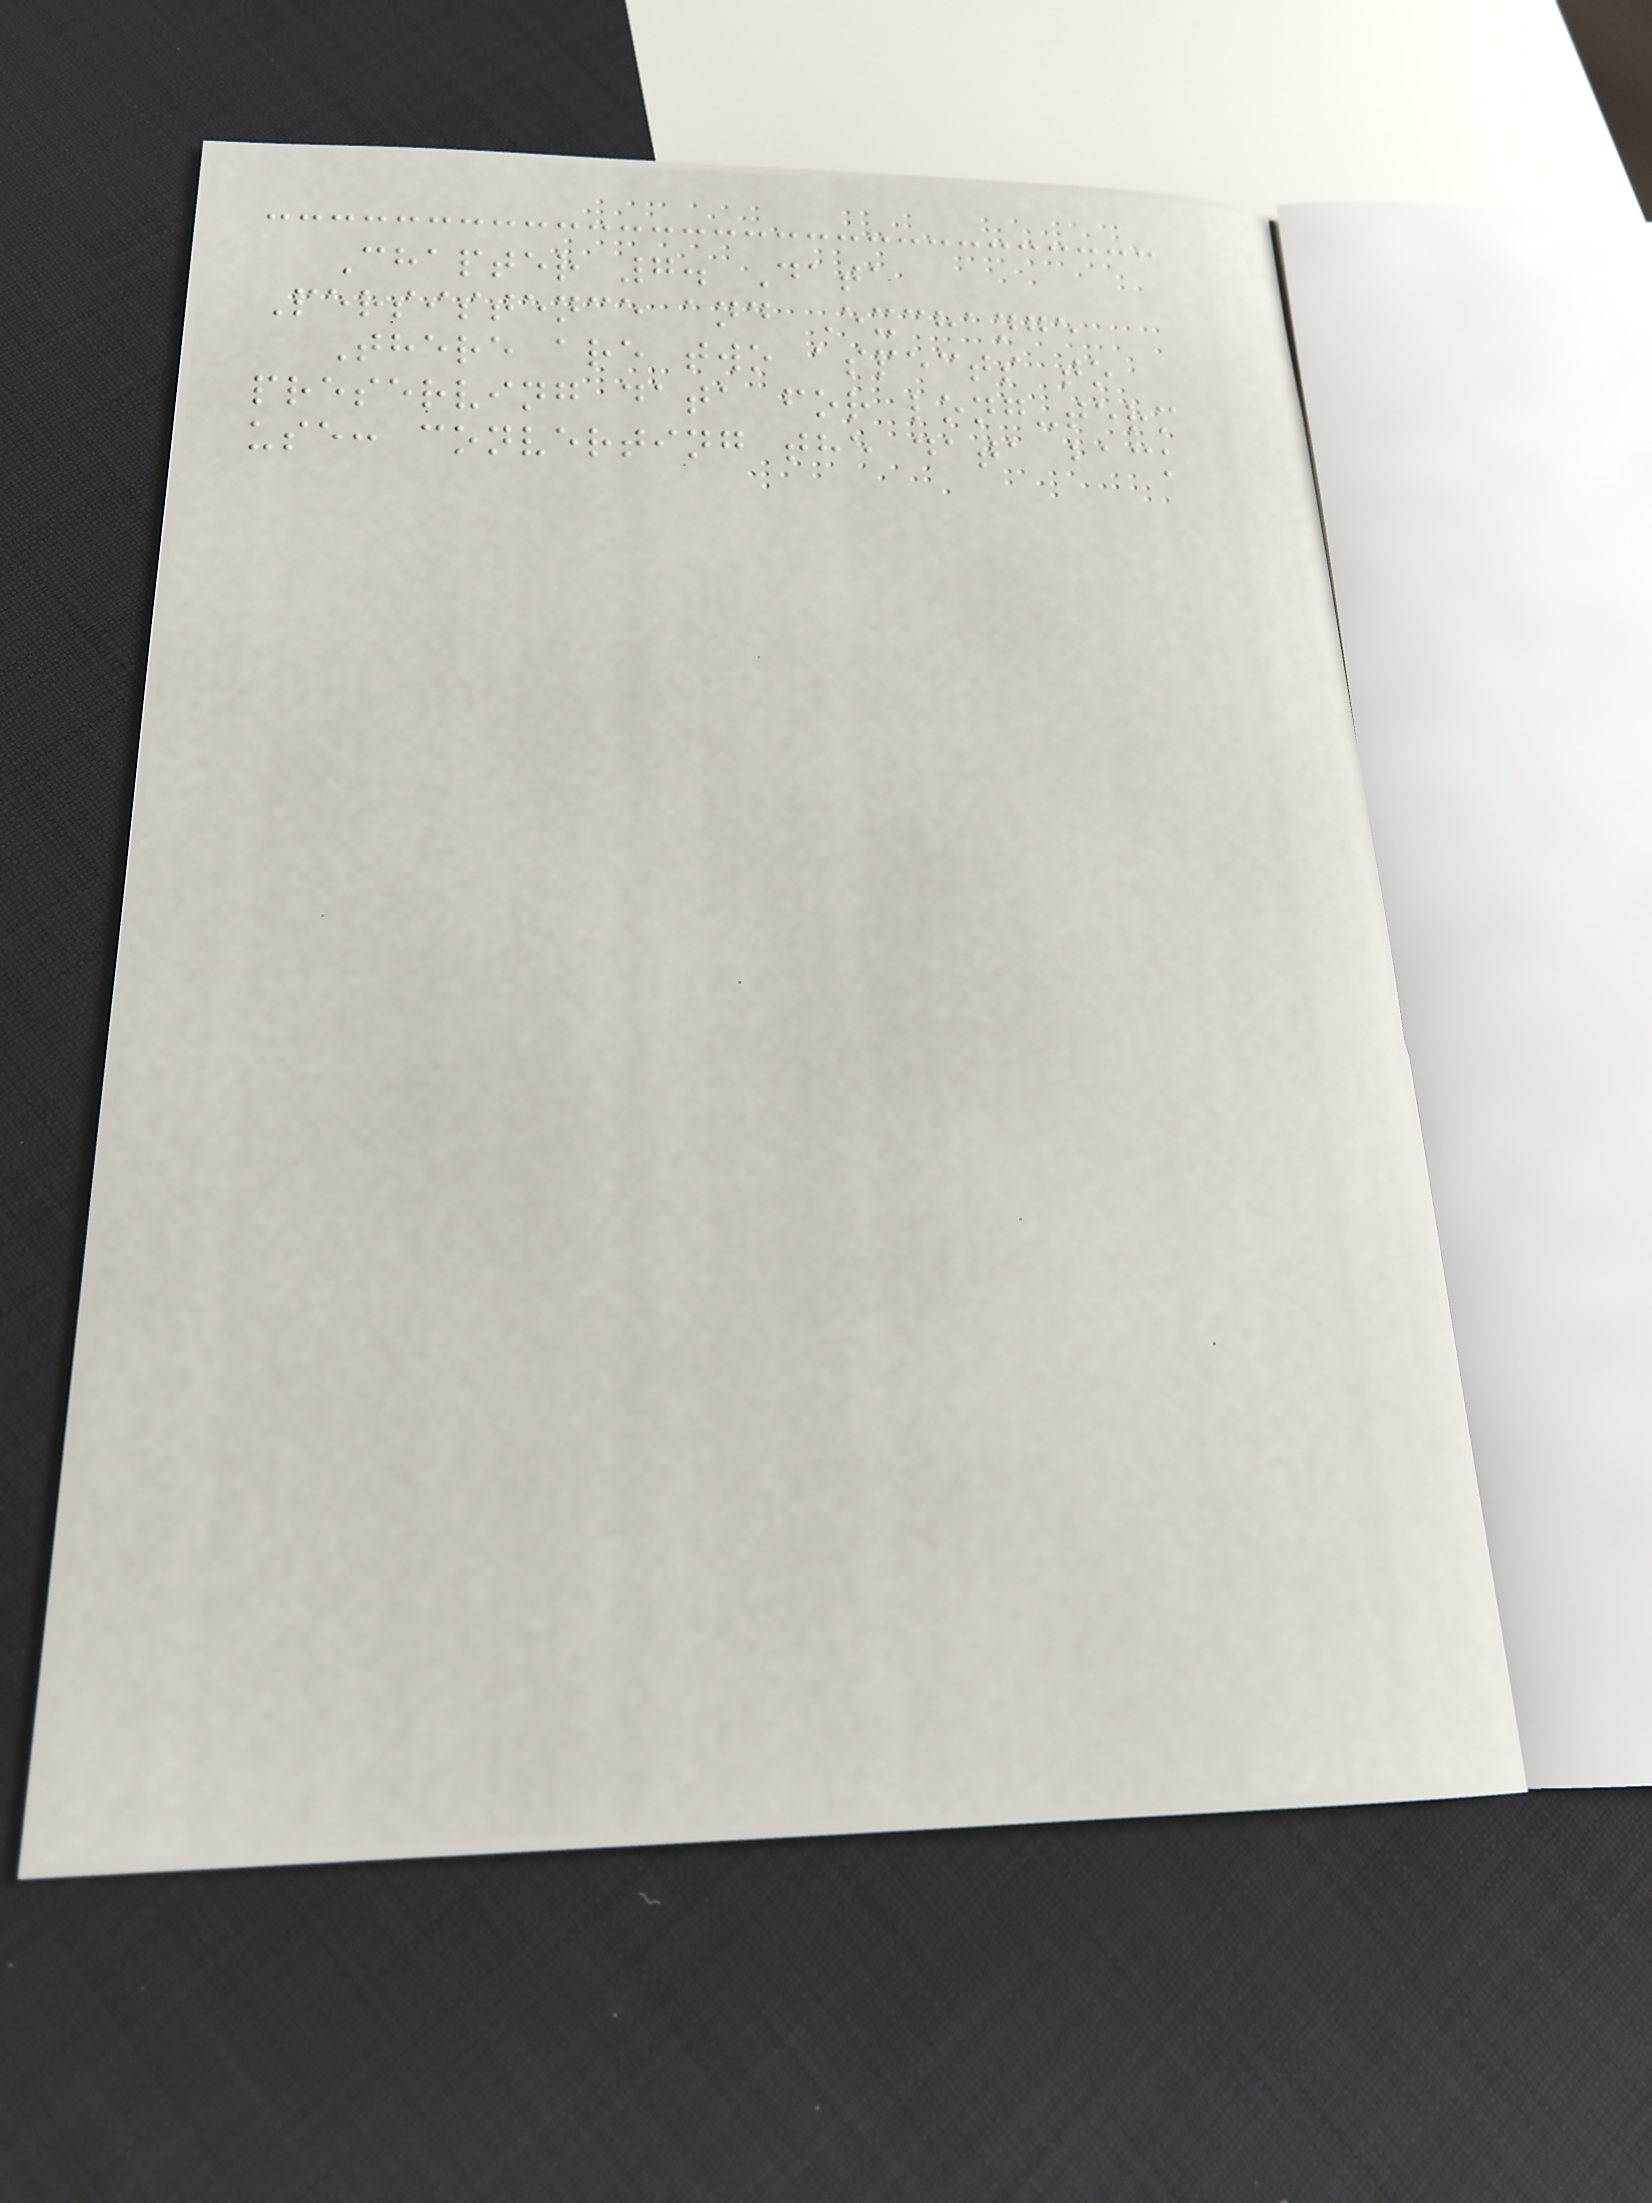Chapter 7. Data
Persistence and Exchange
There are two aspects to
preserving data for long-term
use: converting the data back
